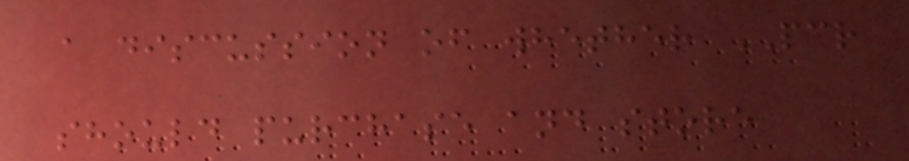a discussion of whether PCR
should purchase and store
